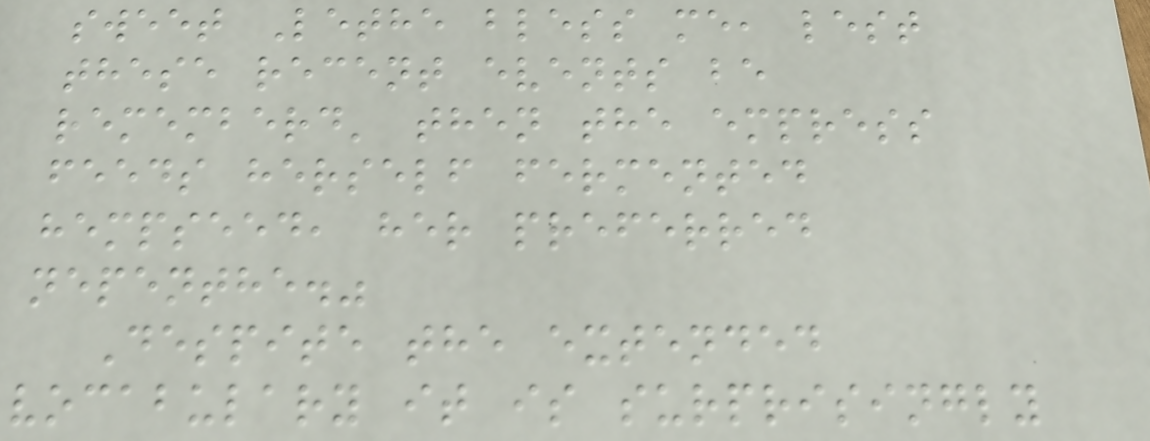sweet Lethe bless me, lest
these recent events be
rememberd' then the empress
feeds herself fermented
hempseed, her preferred
nepenthe."
Despite the extended
vocabulary it is surprisingly
